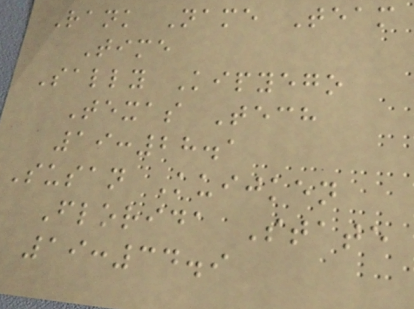Rank Name Team
Time
Sally Kipyego
Texas Tech
19:28.1
Susan Kuijken
Florida State
19:34.9
